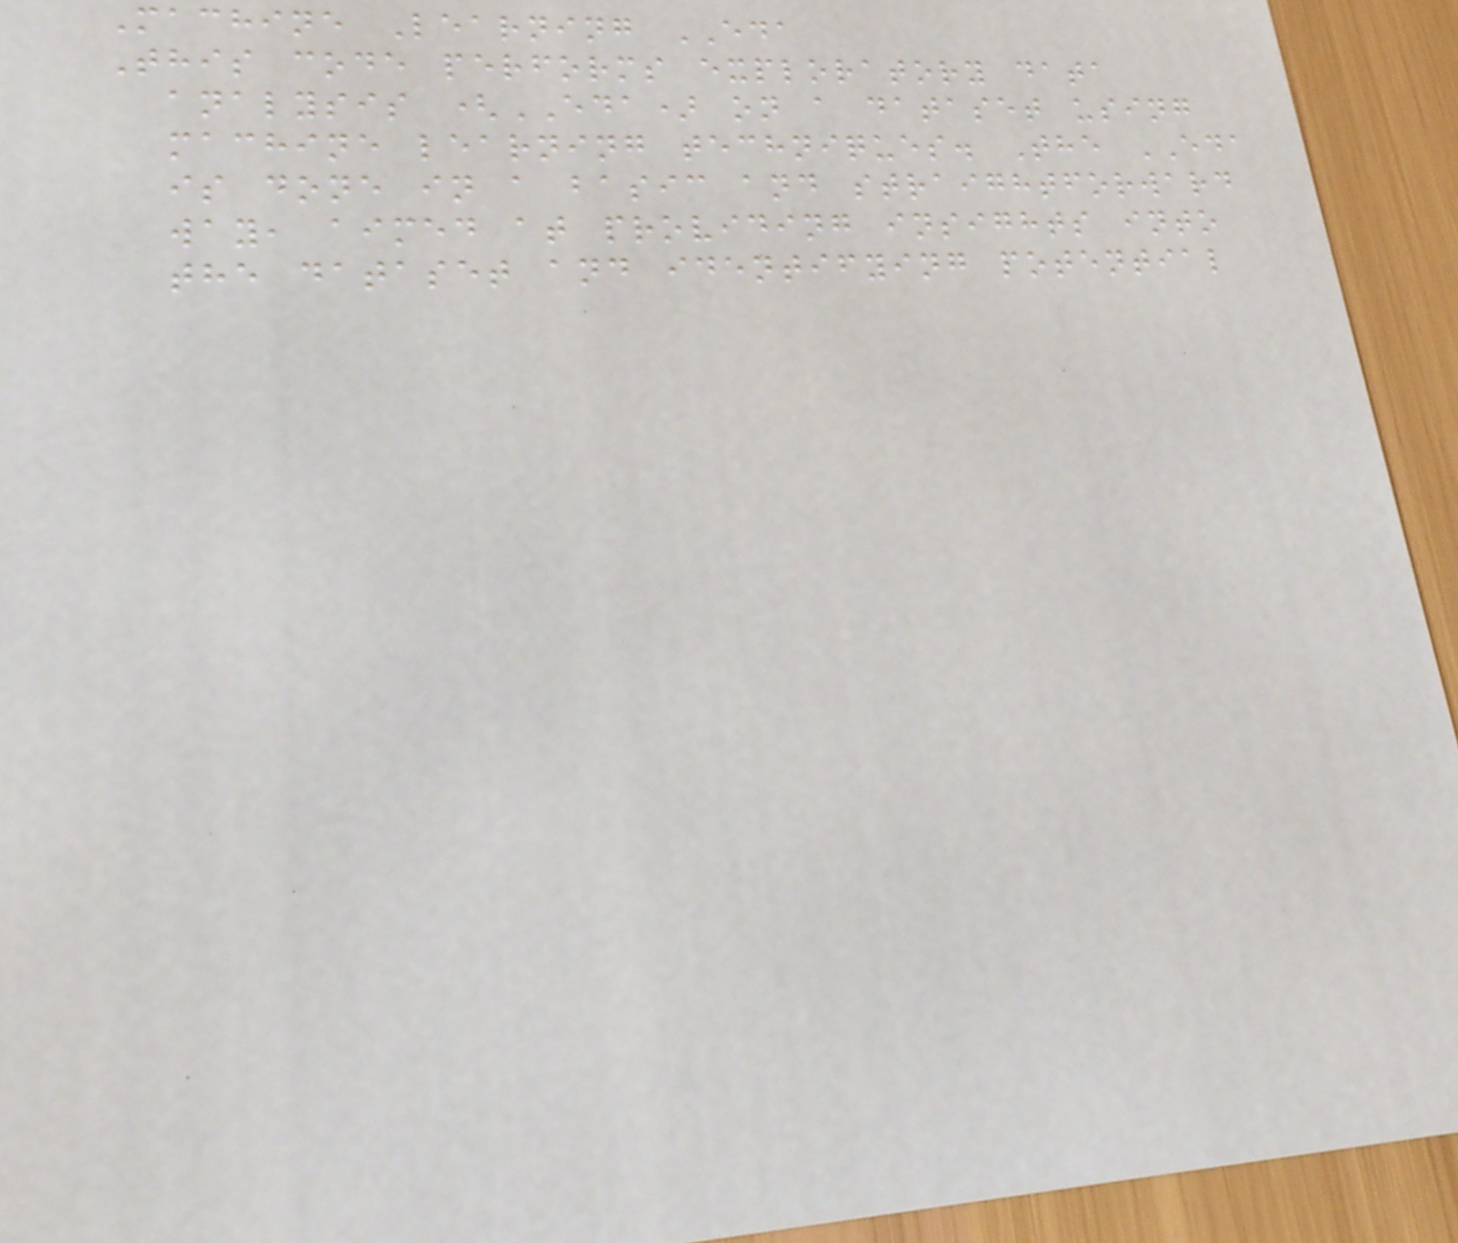Machine Learning EDA
This code performs exploratory data
analysis (EDA) on a dataset using
machine learning techniques. The EDA
is done in a basic and straightforward
way, aimed at providing insights into
the dataset and identifying potential
